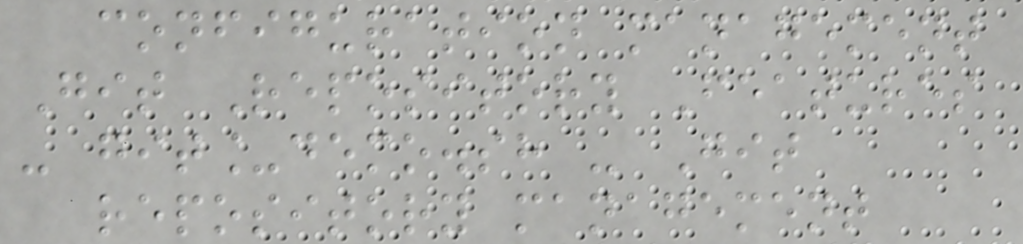configuration management
Git Repository Features
- git_demo.sh - Git
repository management
